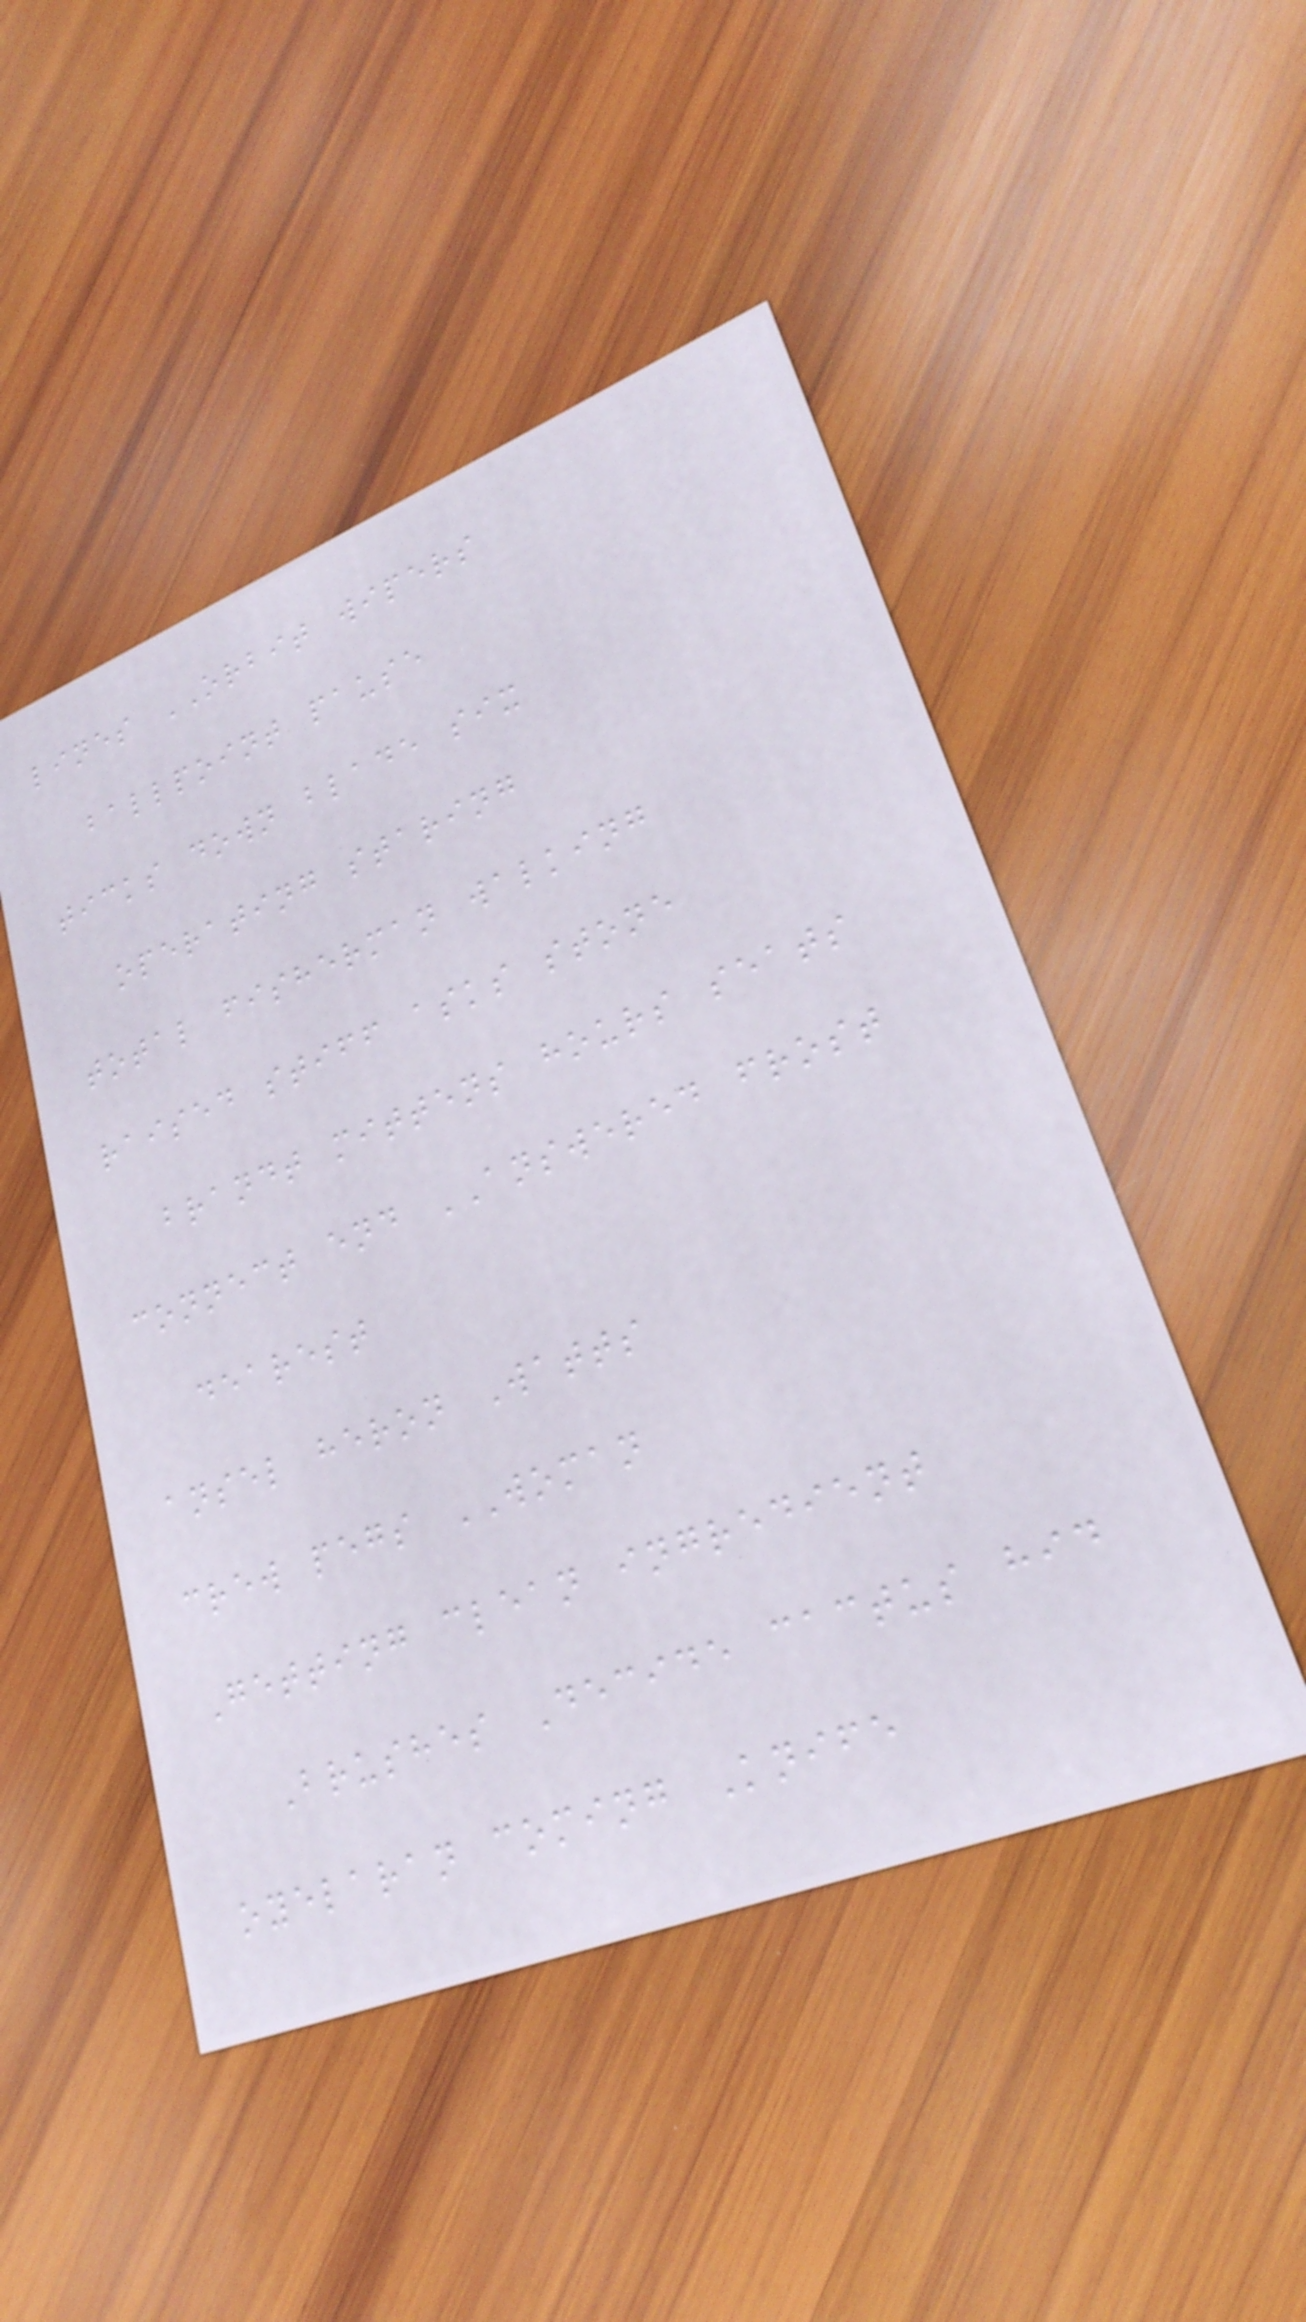lines ORBIT wipers
ballpoint pause
ticks down blade six
operating staring
total fisherman walking
raised stiff asks stone
brandt mittens hours seats
connect end ANSWERED frost
dearest
ansel heron Watts
crew pegs WOMAN
Getting clean ingredient
Brushes Decide cactus hid
oyelaran coming Knife
